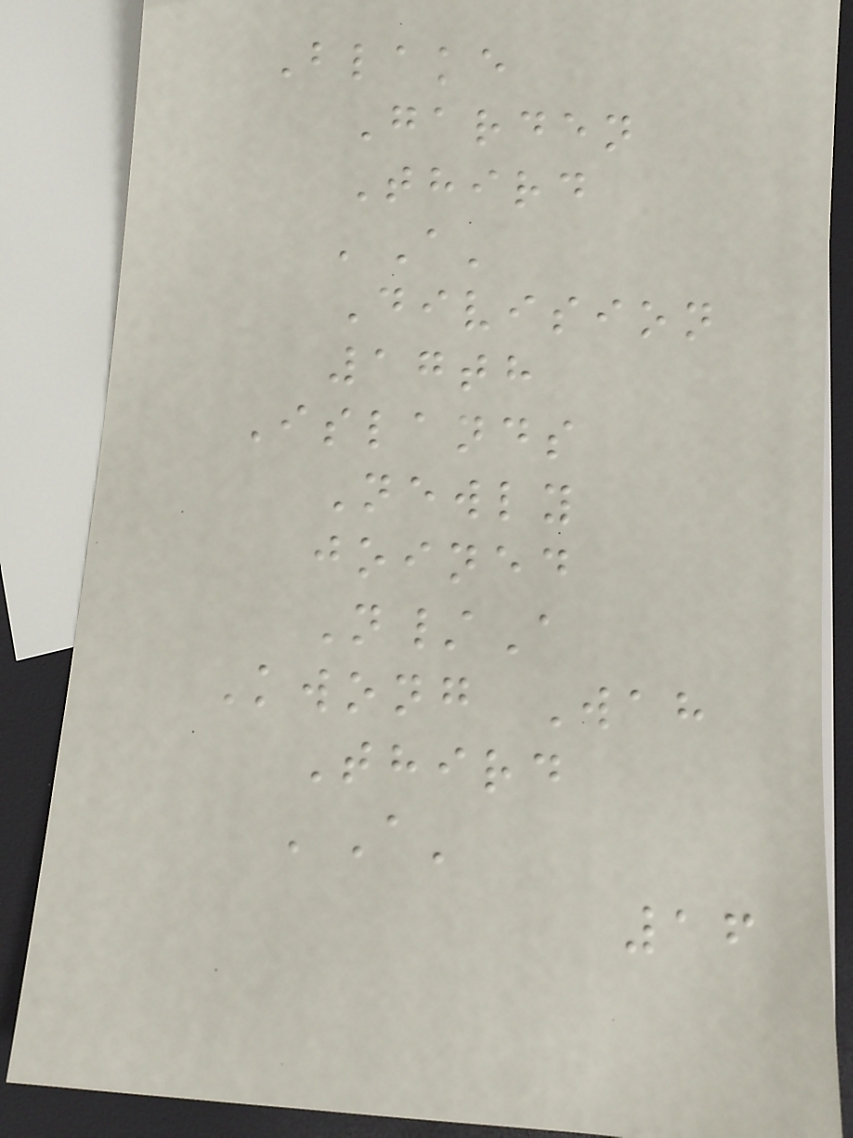Blake
Garden
Third
'A'
Division
17th
Islands
Newly
joined
N/A
Kwong Wah
Third
'A'
16
